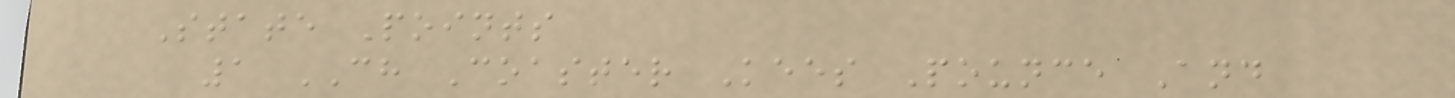State Points
1 CH Coaster Kees Pounce And
